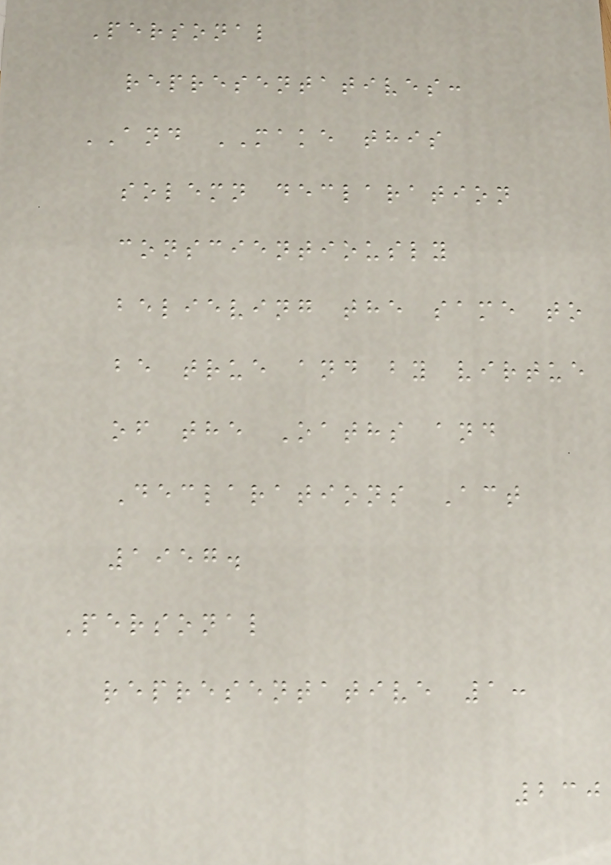Personal
representatives:
AND MAKE this
solemn declaration
conscientiously
believing the same to
be true and by virtue
of the Oaths and
Declarations Act
1957.
Personal
representative 1:
230
